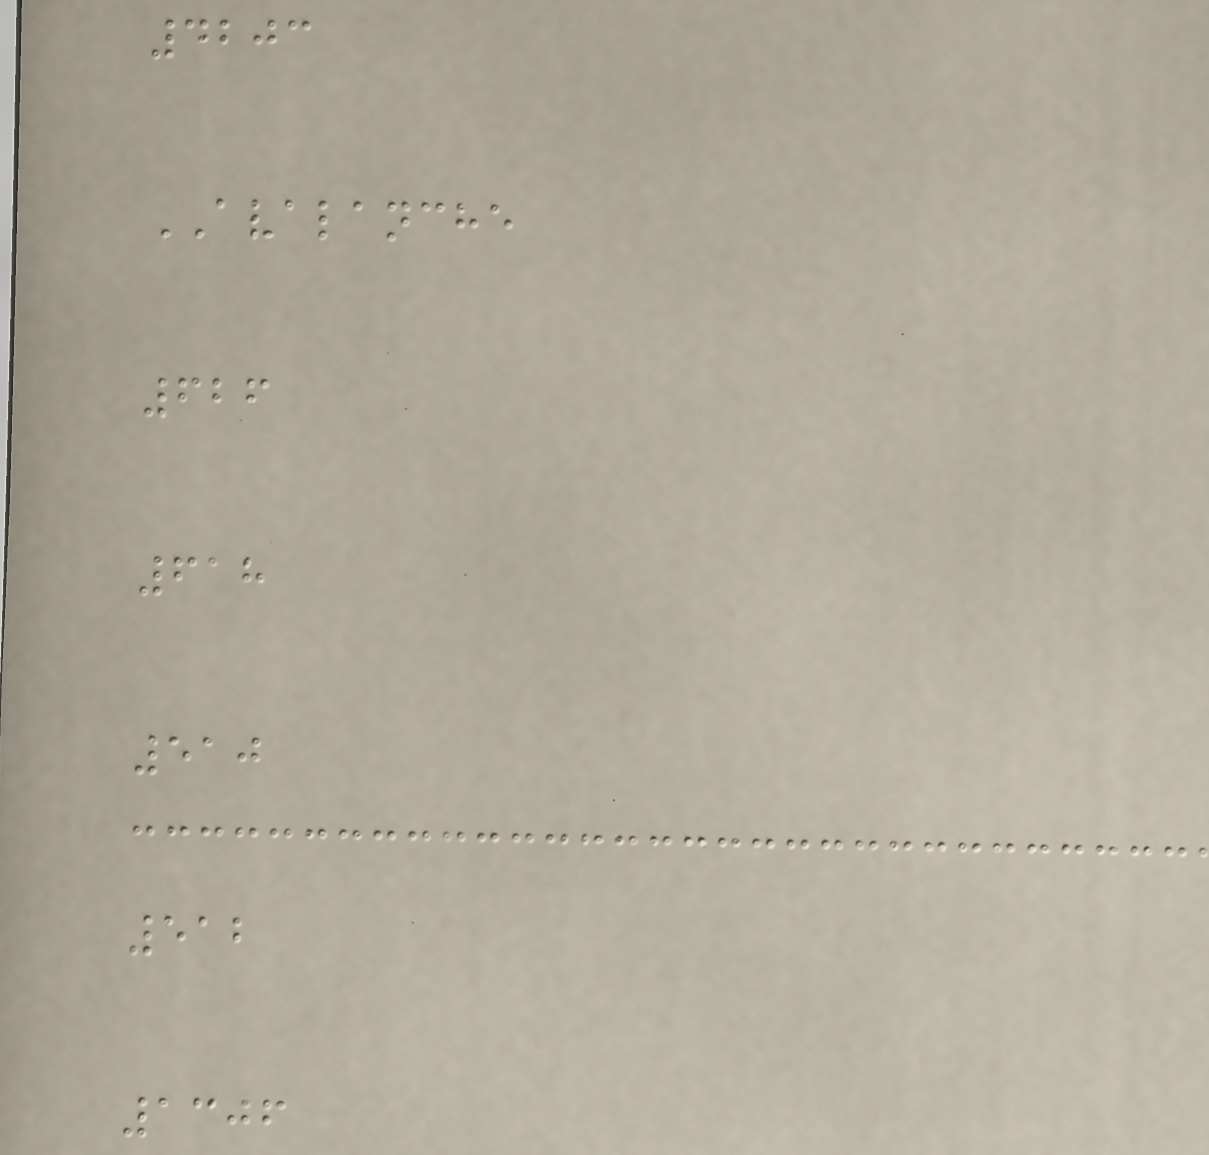4203
AVALANCHE
626
618
510
512
1306
